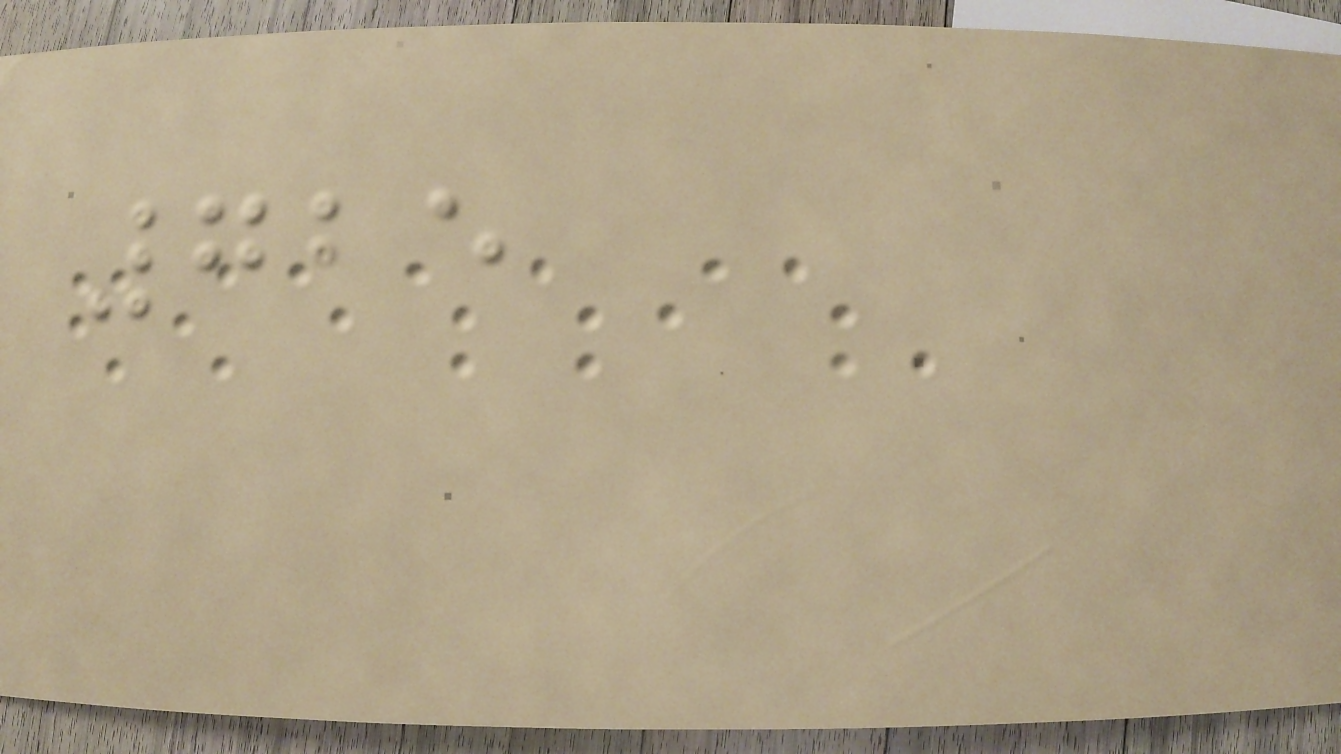725
